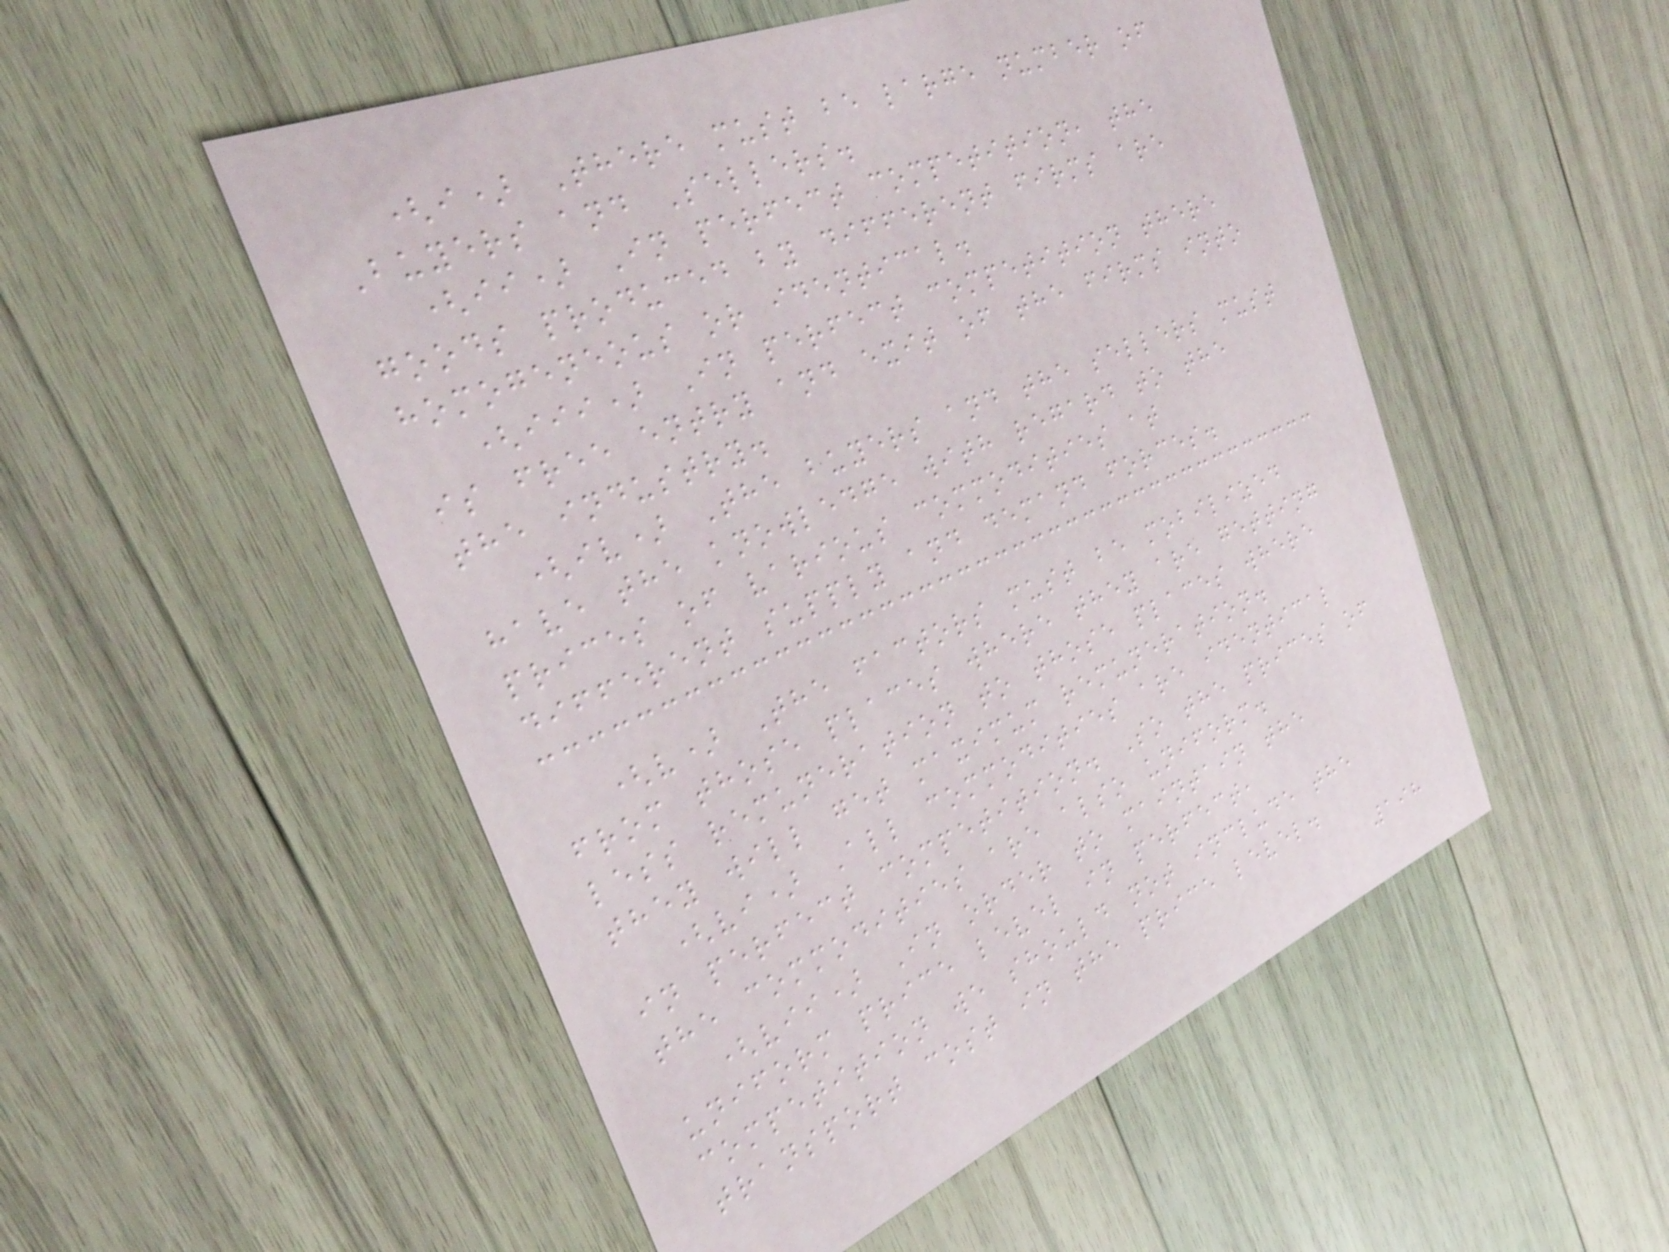(i) There must be large number of
Buyers and Sellers.
(ii) In perfect competition, the
goods produced by different firms are
homogeneous or identical.
(iii) In perfect competition there
is free entry and exit of the firms into
the industry.
(iv) The buyers and the sellers must
have the knowledge with regard to the
prices of various commodities at
different supply and demand forces.
(v) The factors must be mobilized
from those places where they are getting
less remuneration to those places where
they will get maximum remuneration.
(vi) All commodities are identical
in perfect competition. So the prices of
the commodities are also uniform.
(vii) In order to maintain the
uniform price level in perfect,
competition we should not include the
transport cost in the price level.
198
